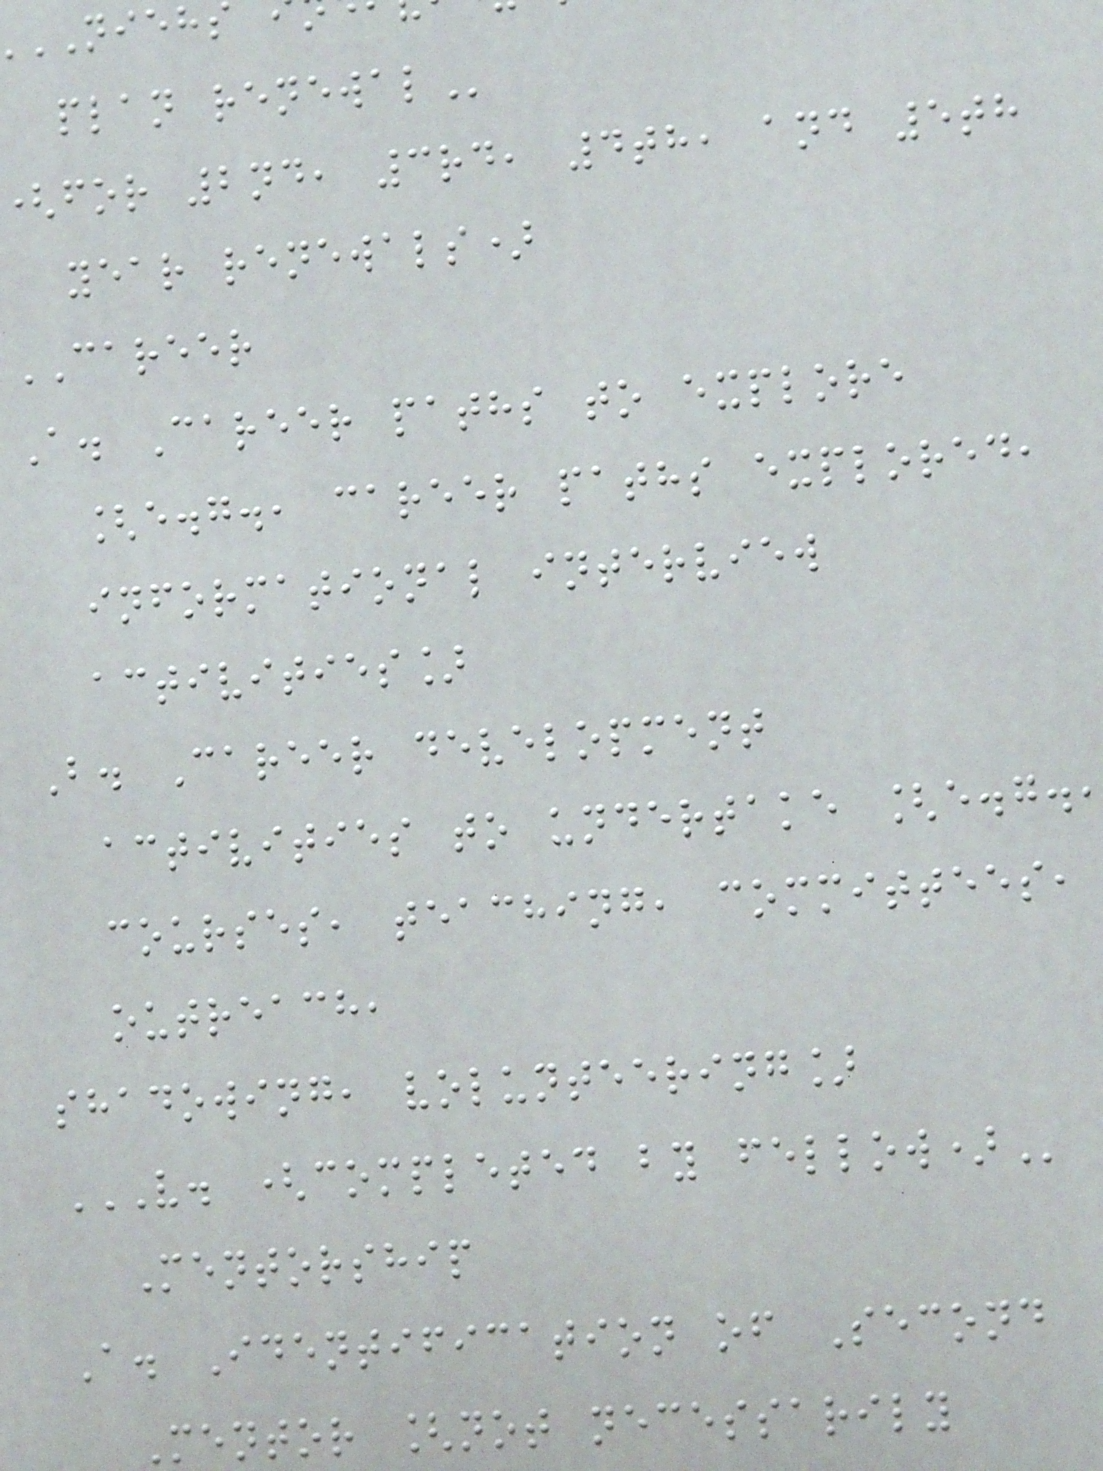plan
(for 2nd, 3rd, 4th, and 5th
year renewals)
CAREER
A. Career paths to explore
[e.g., career paths explored,
informational interview
activities]
B. Career development
activities to undertake [e.g.
courses, teaching, committees,
outreach,
shadowing, volunteering]
V. (COMPLETED BY FELLOW)
Mentorship
A. Identification of Second
Mentor [not necessarily
